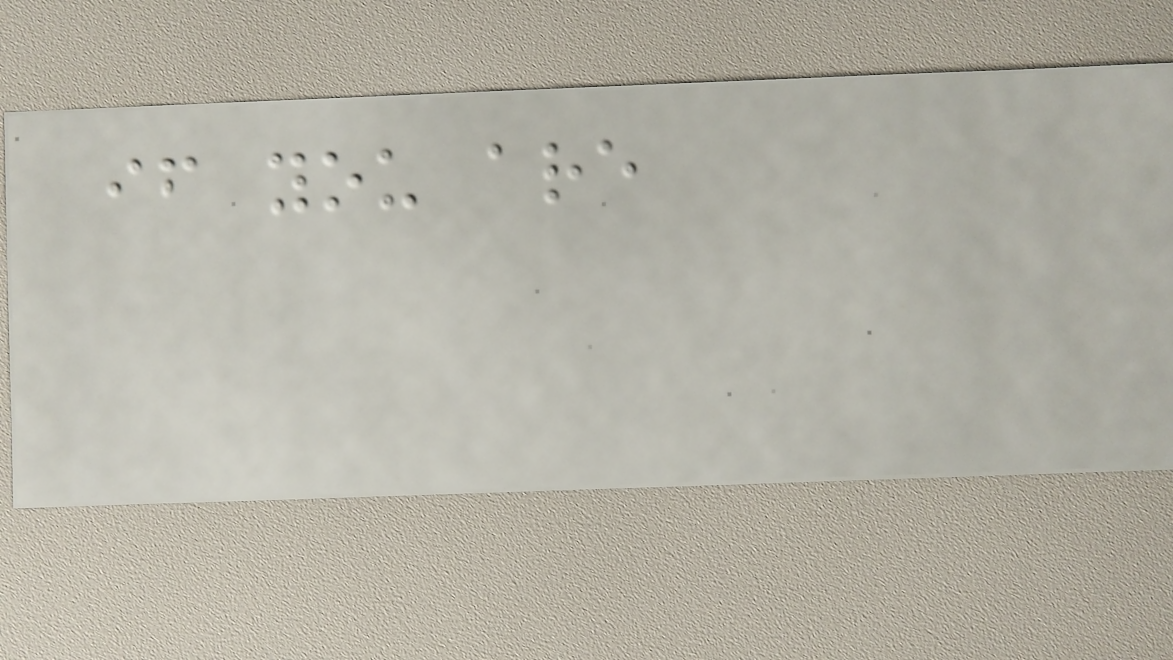if you are
